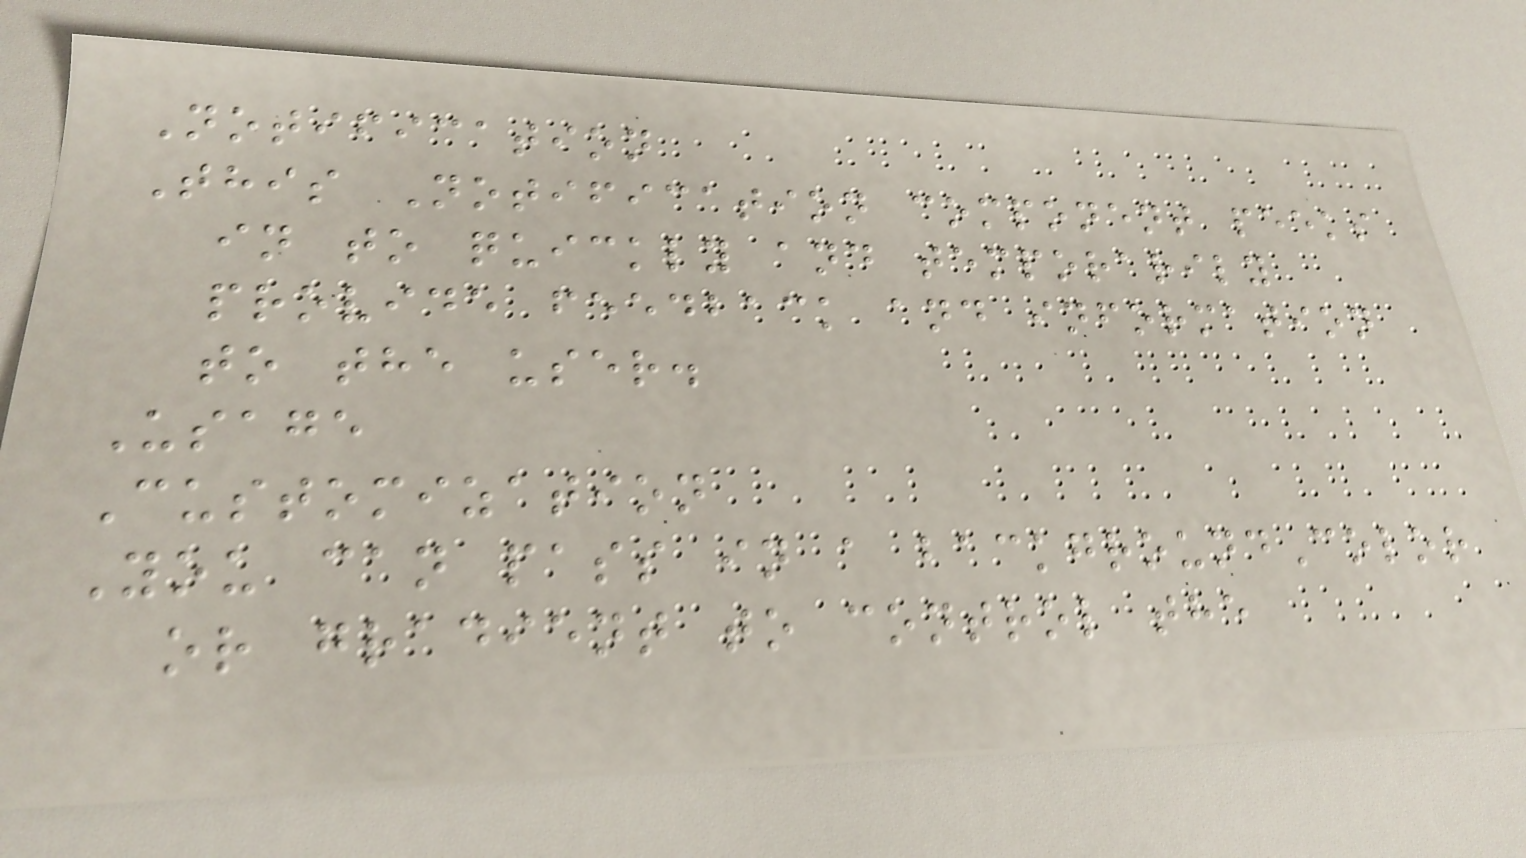Notification
This Notification component peeks
in to quickly and temporarily
provide feedback and information
to the user.
Usage
Customization
You can pass in a backgroundColor
or gradient to control the
